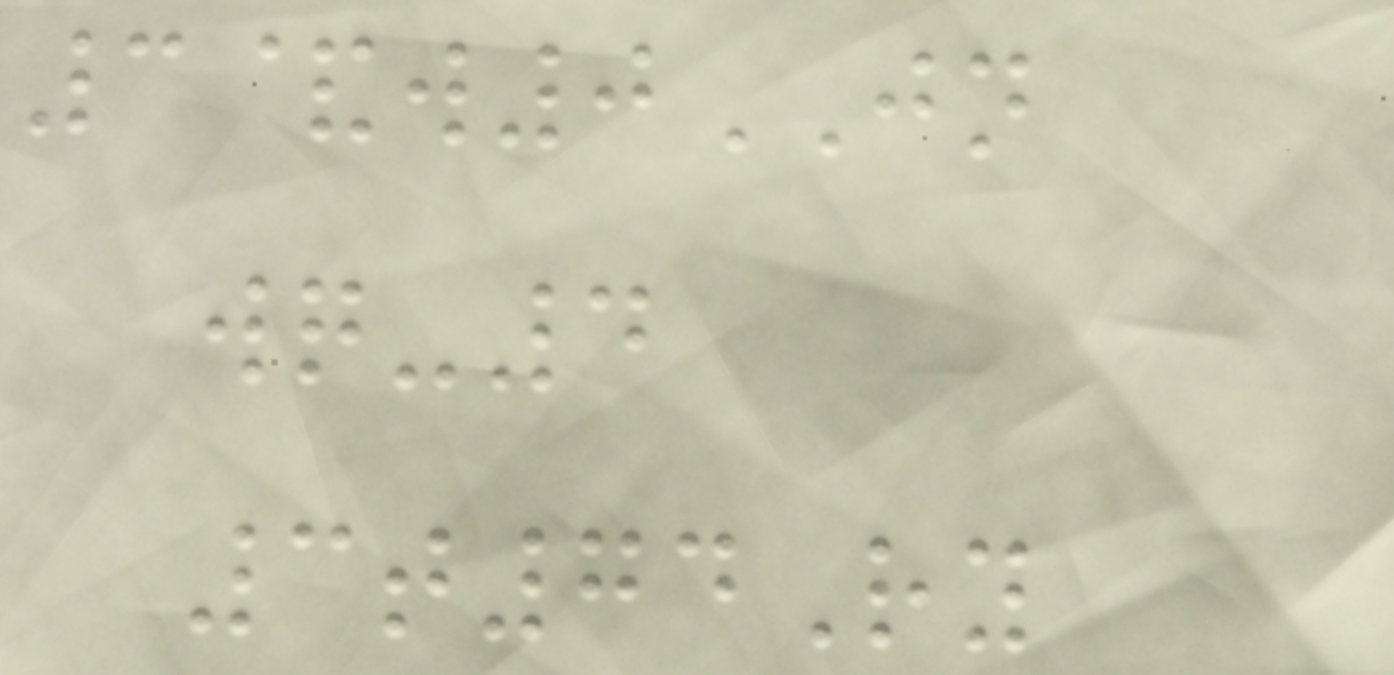3&w0JN
wq-4
3t74Ry
